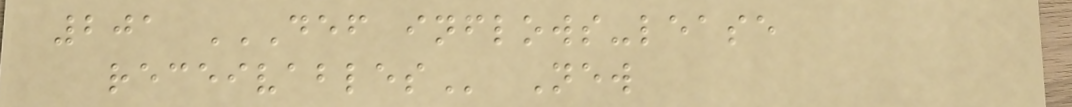201 DEF INFLOWS-LEASE
RECEIVABLES New
